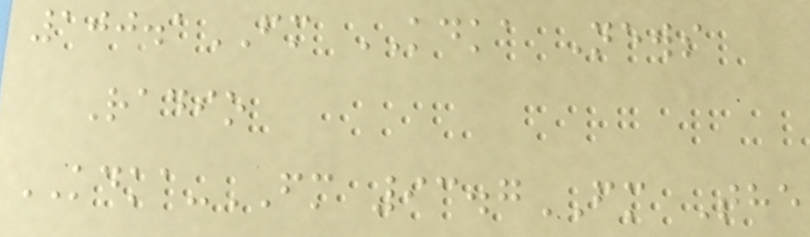100.1FM KDKA News
Radio
KDKA-FM 93.7FM The
